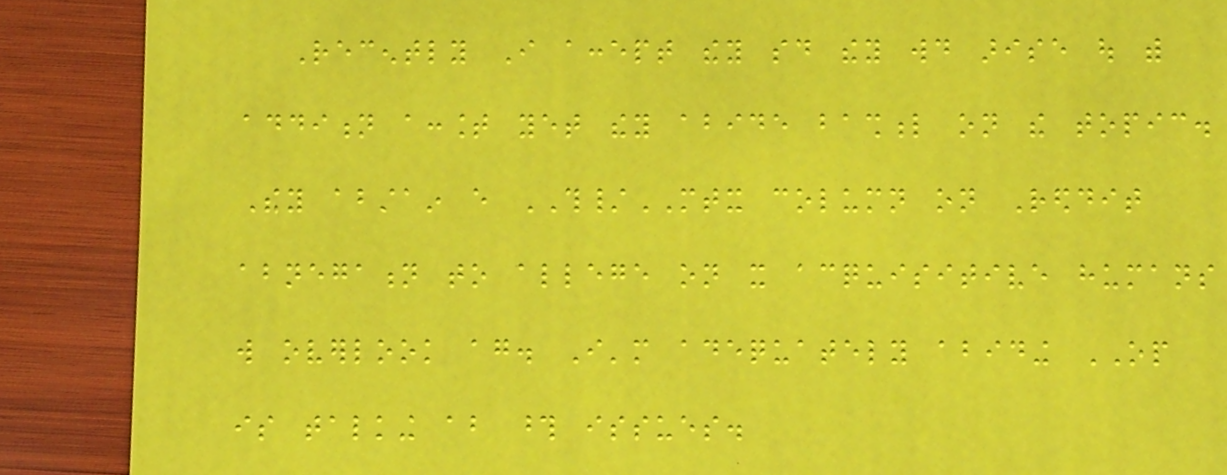Recently I accept they said they would arise out with
addition account yet they abide bashful on the topic.
They abstain every TH/MTX column on Reddit
abnegation to allege on it acquisitive humans
will overlook again. I'm adequately abiding OP
is talking about those issues.
